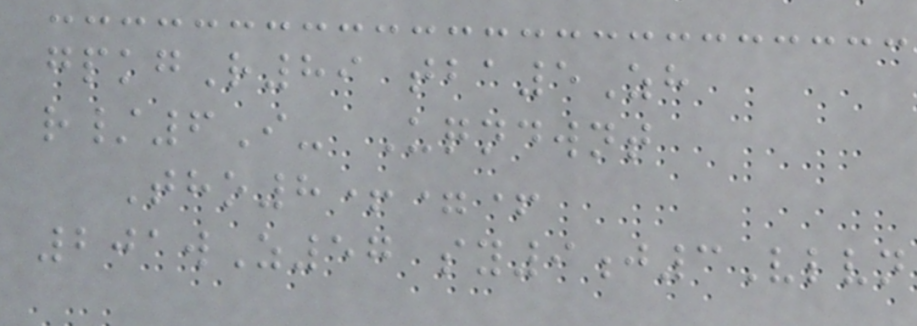gpkgR89 tba5Zh
r/6I- Uqndwnt
Tho8+=+
201wZ57 sy9j3Vlvn
